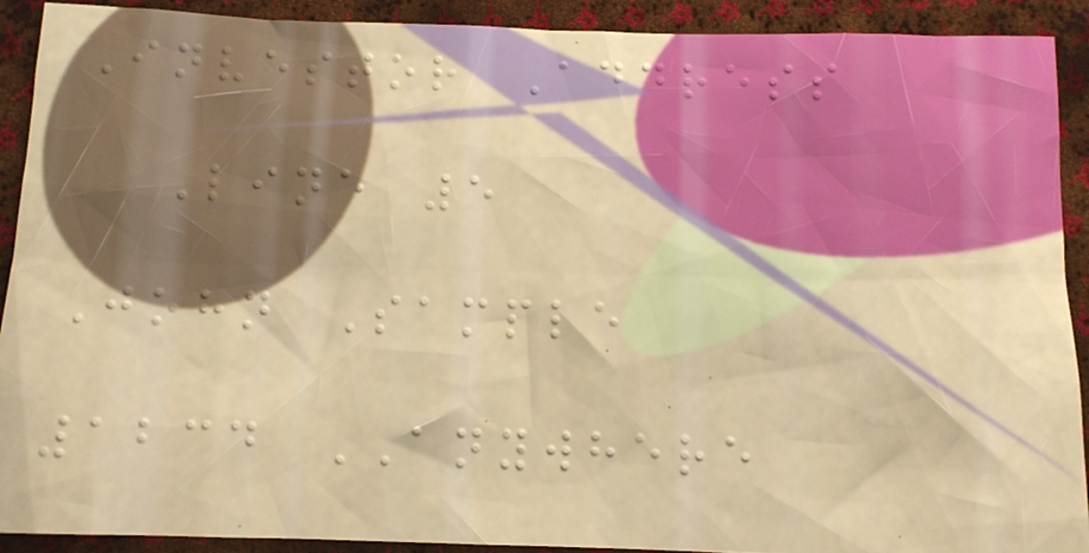Investor Address
Line 5
John Sample
1234 ANYWHERE
